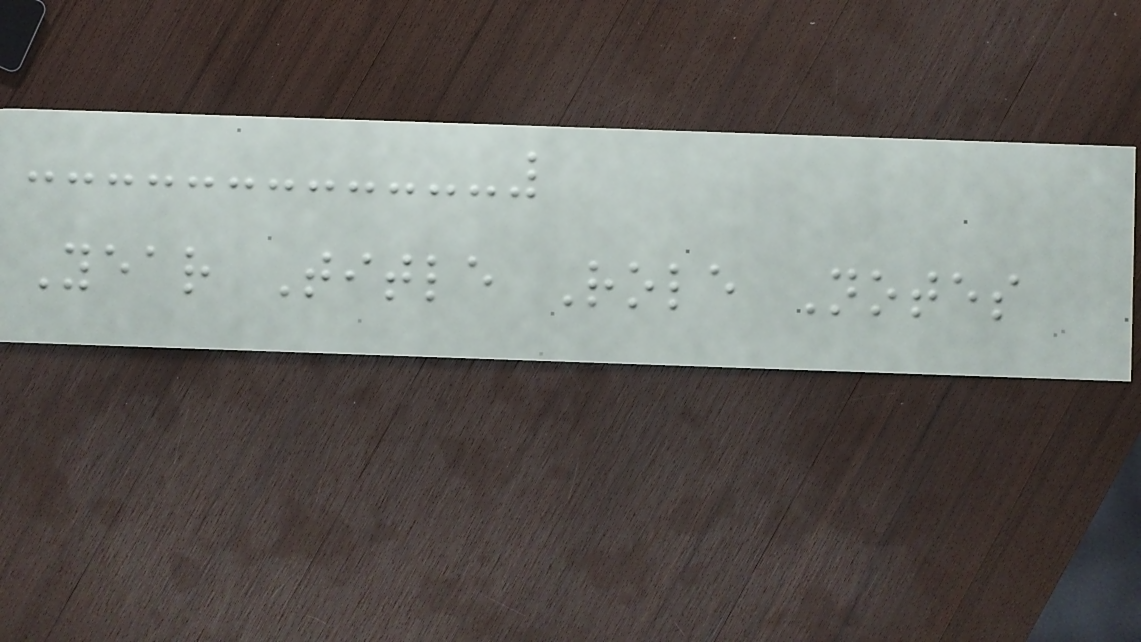Year Title Role Notes
